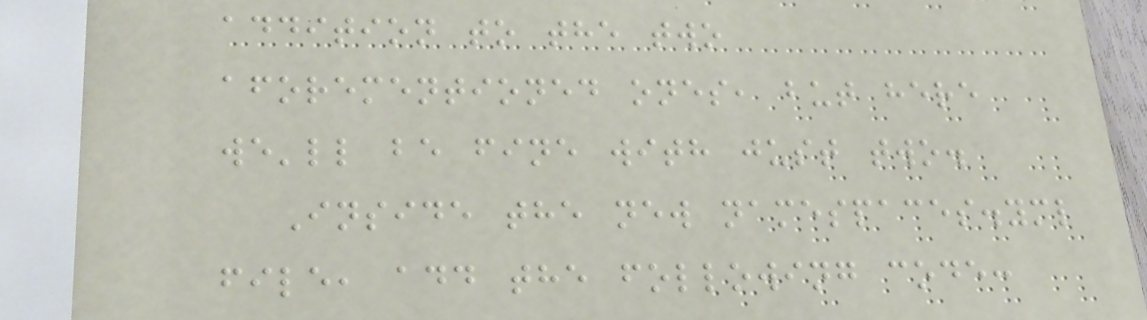addition to the two
aforementioned ones, but here
we'll be fine with just two.
Inside the new namespaces.yml
file, add the following code:
